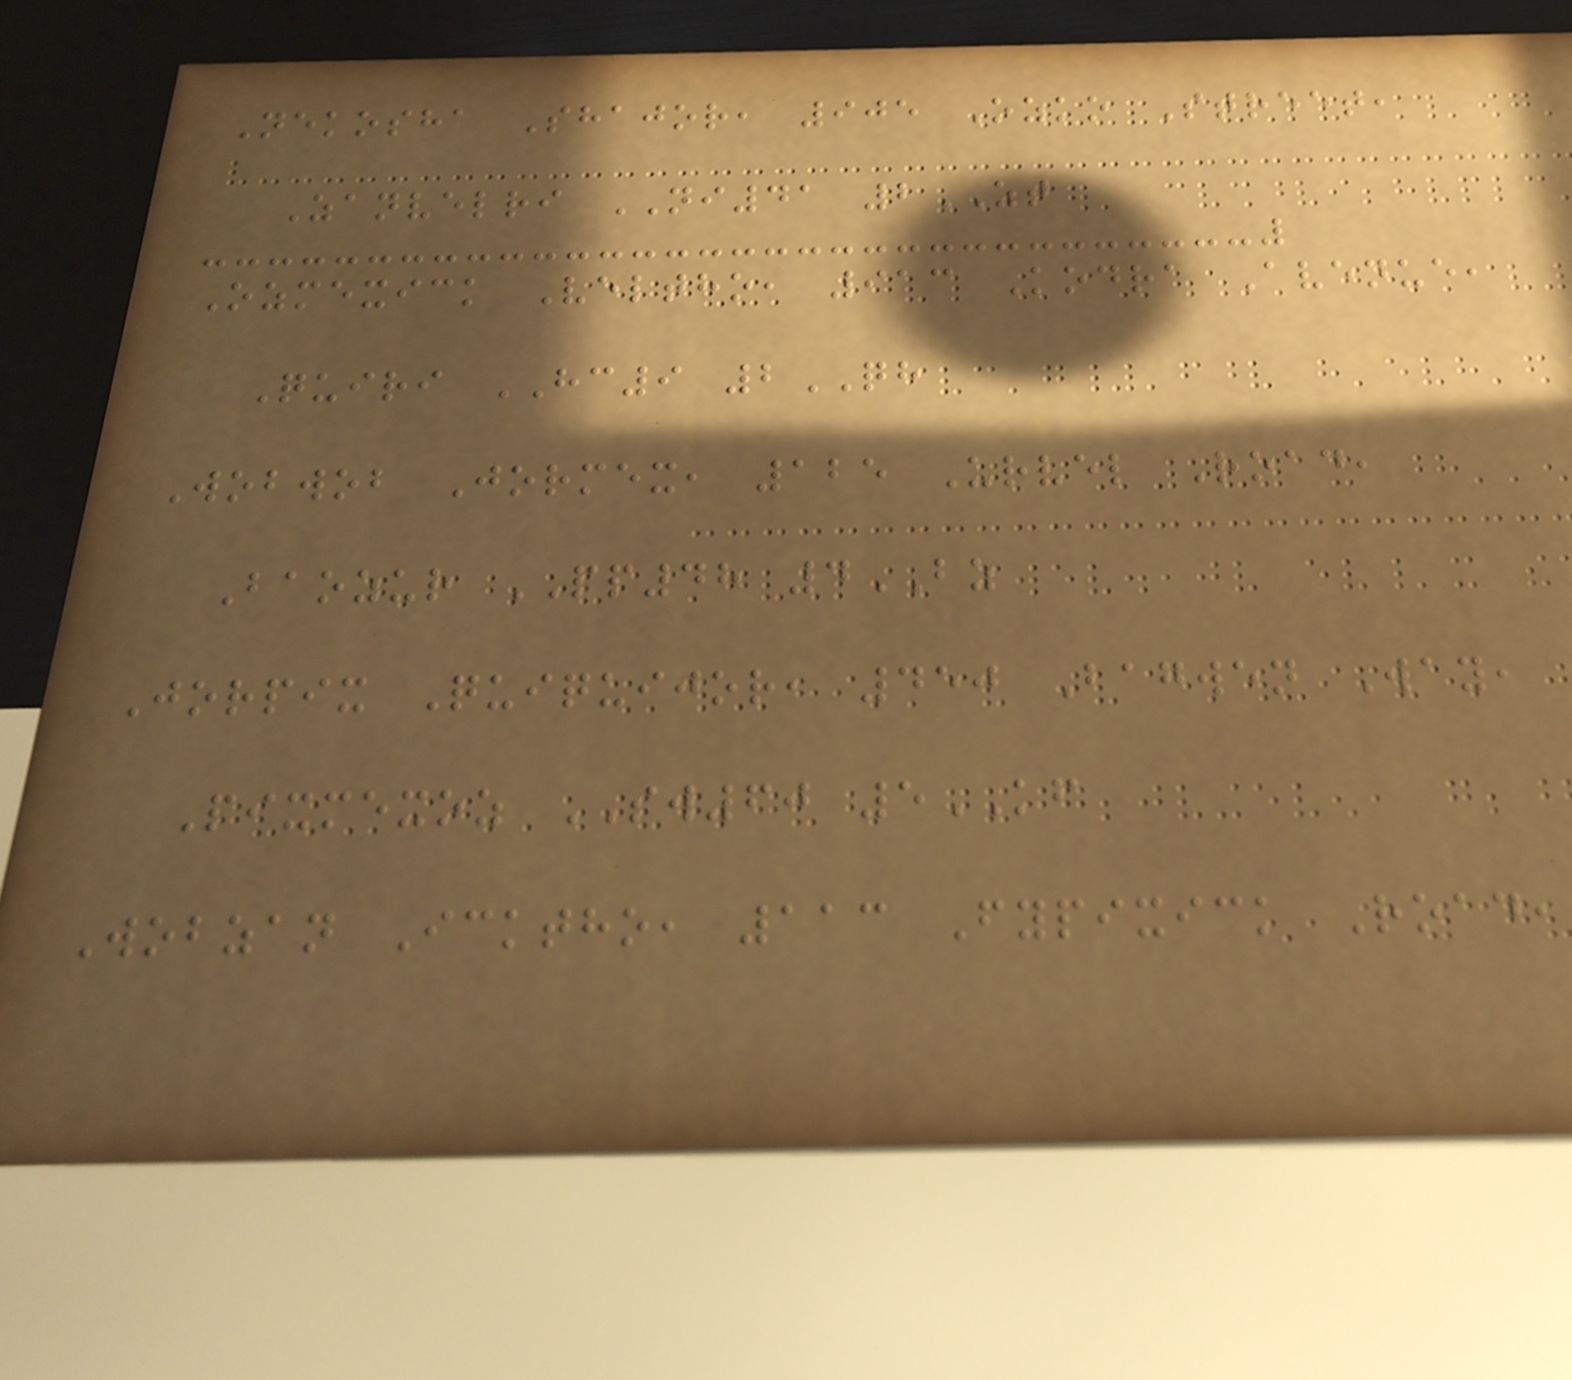Nekosha Shajor, 905 Ozko Street,
Zanvelri NI41 2ZT
Ozmexick Veltho, 913 Kodra Avenue,
Quiri HC9 2QH
Wobwob Jormex, 125 Urvel Road,
Baozur PP48 4BZ
Jorpix Quiquijor, 450 Bagwen Way,
Pixmexoz SW60 5KF
Wobzan Icktho, 113 Fypixick Road,
